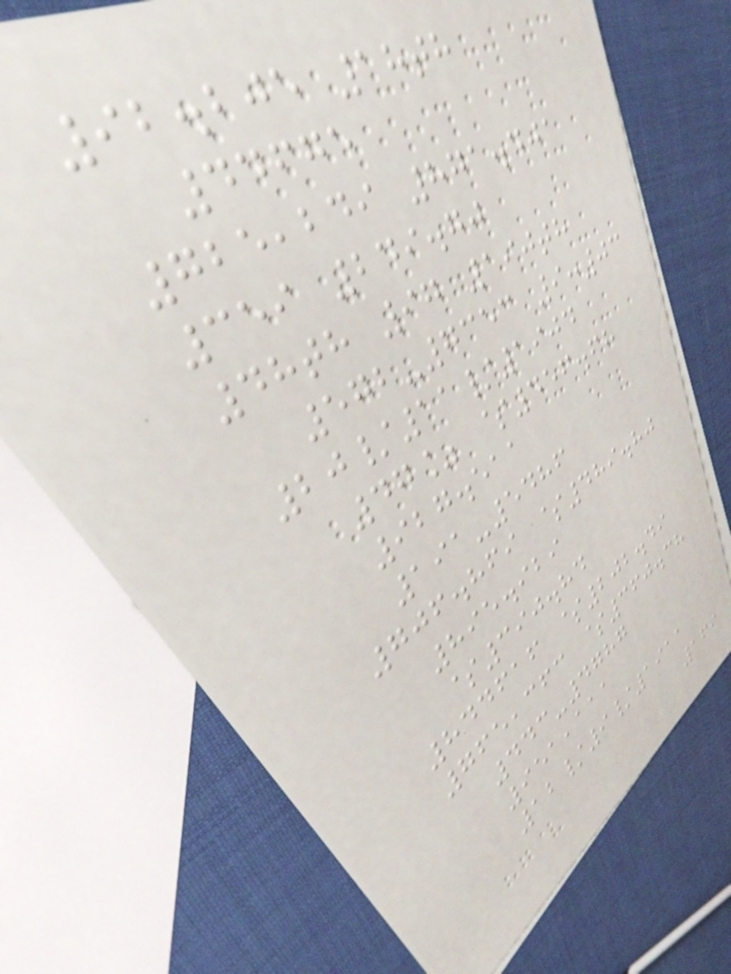92.205 18th
44675
725,249 871.401
359 249.70
48th 97 190th
572-7353 9:03
20/11/1904
47% $456.68
927.511
191-5486
706.869 $489.80
895.929
$390.84
844616 $202.49
765,363 $360.38
443-4787
951,111
12/9/1911
169
